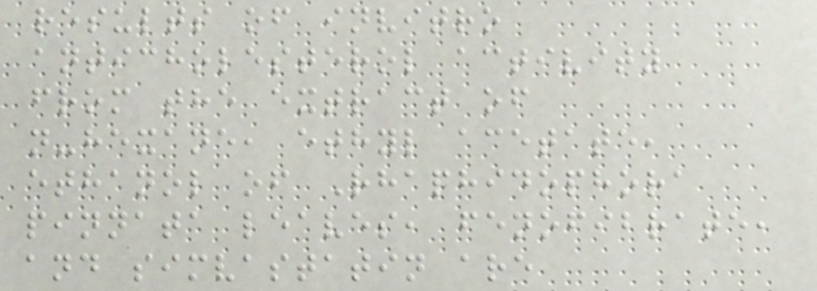results of invitro
anticholesterol activity
from the extract of
n-hexane, ethyl acetate,
ethanol of Rhaphidophora
pinnata leaves, fenofibrate,
and simvastatin are
